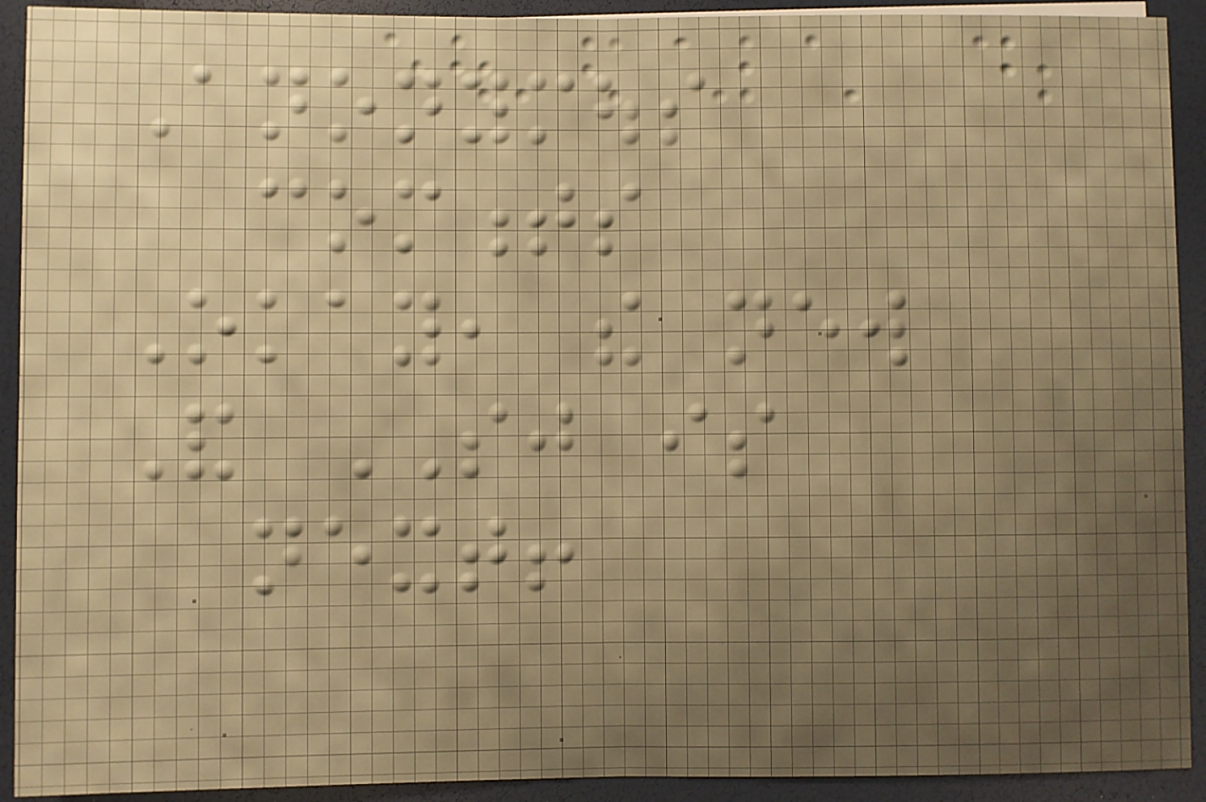Anonymous
comments
Okay, the new
And SJ is
next!
